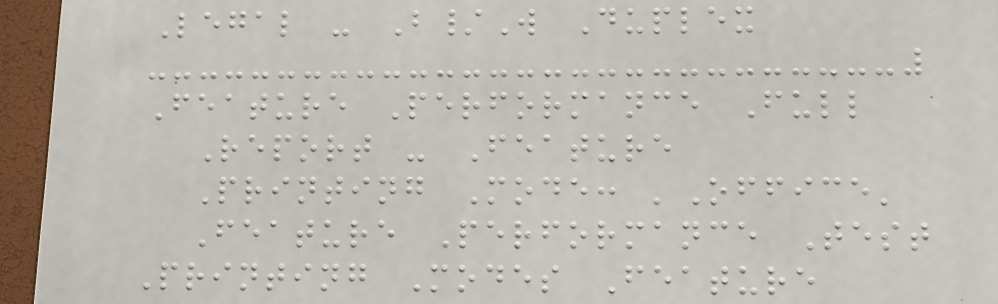Legal - B/W Duplex
Feature Performance Full
Report - Feature
Printing Mode: 'Office'
Feature Performance Test
Printing Modes Feature
